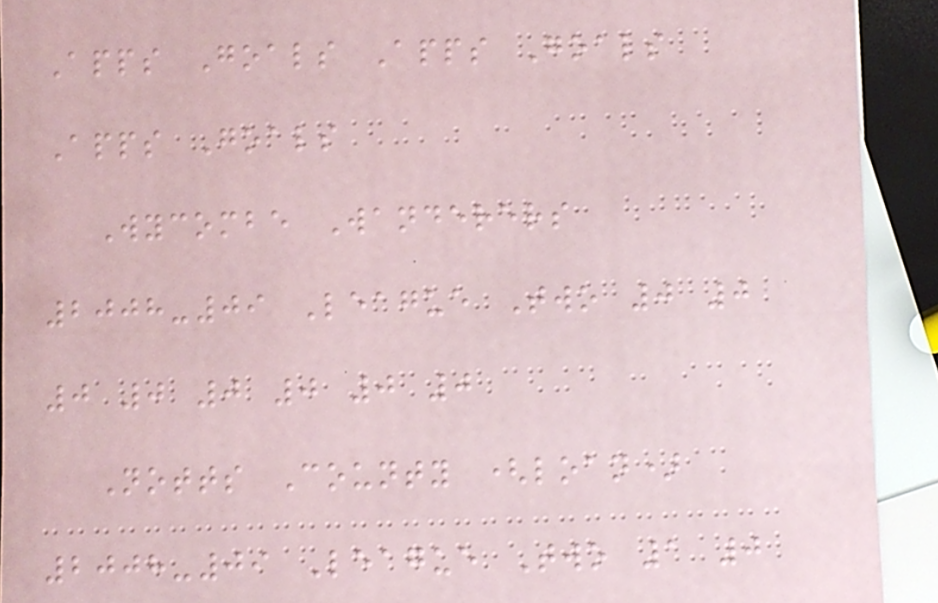Apps Goals Apps Goals
Apps Goals
Wycombe Wanderers
2008-09 League Two 0 0
0 0 0 0 0 0
Notts County (loan)
2008-09 League Two 1 0
